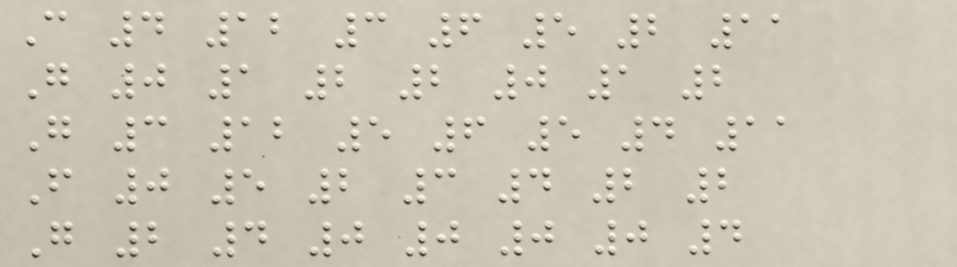C 4 12 3 6 5 2 11
G 0 1 2 2 0 1 2
G 3 12 5 6 5 4 11
F 0 5 2 3 4 2 2
G 2 4 0 0 0 0 4
